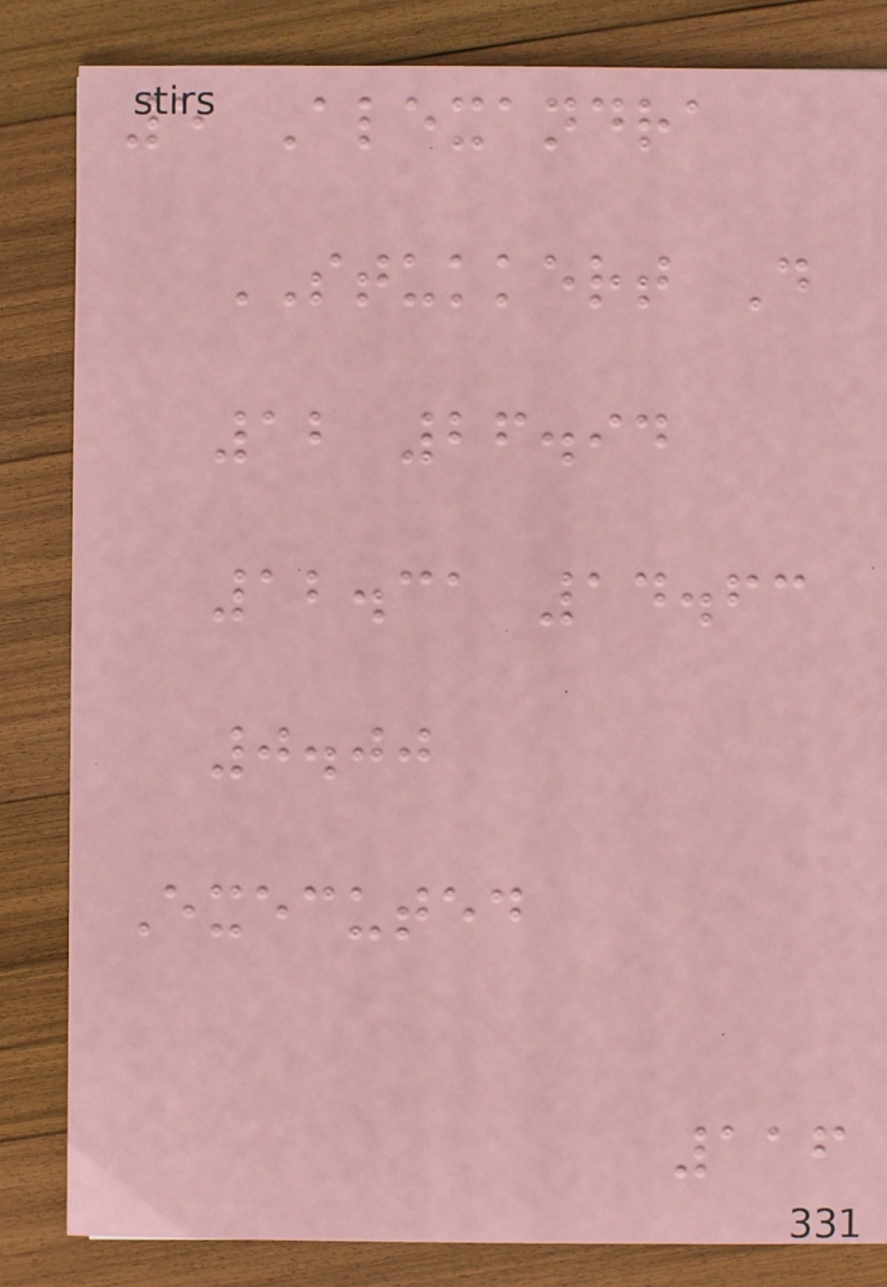5 Alexandra
STUKKERT D
12 26.94
12.31 14.63
0.00
Executed
116
